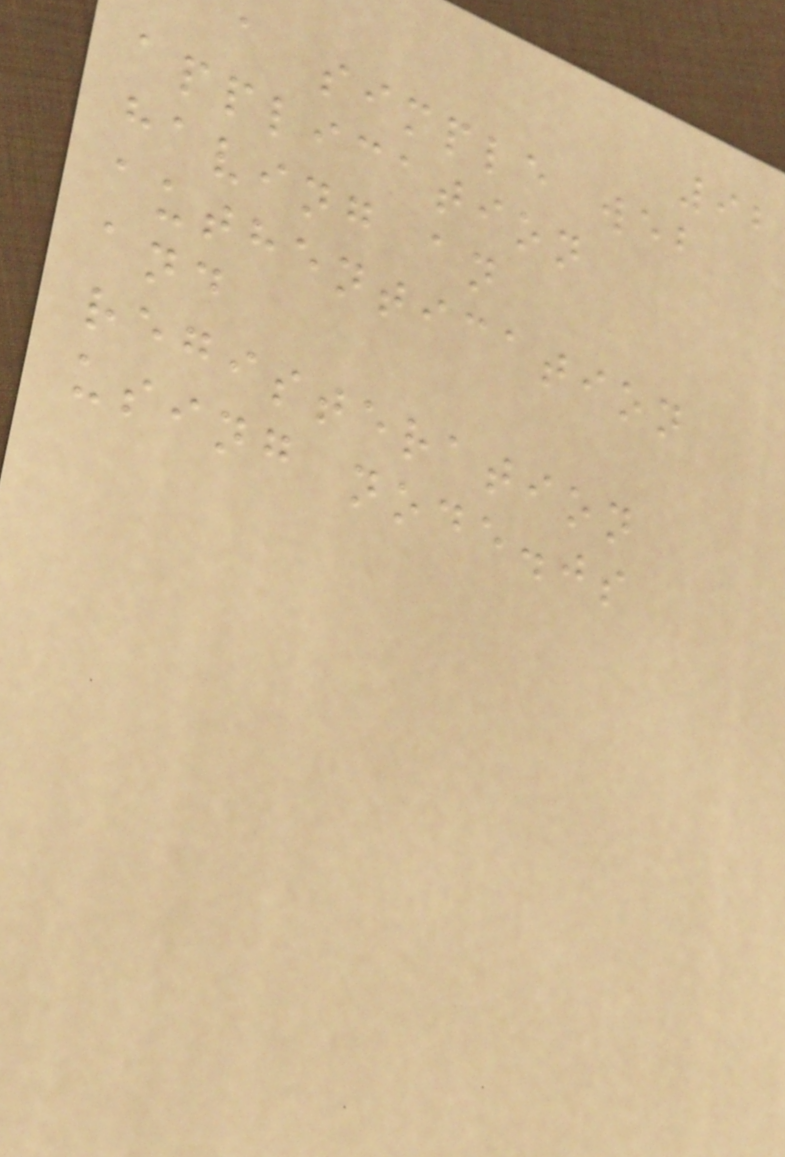92
a simple web
application
having an
authentication
and
registeration
using node.js
